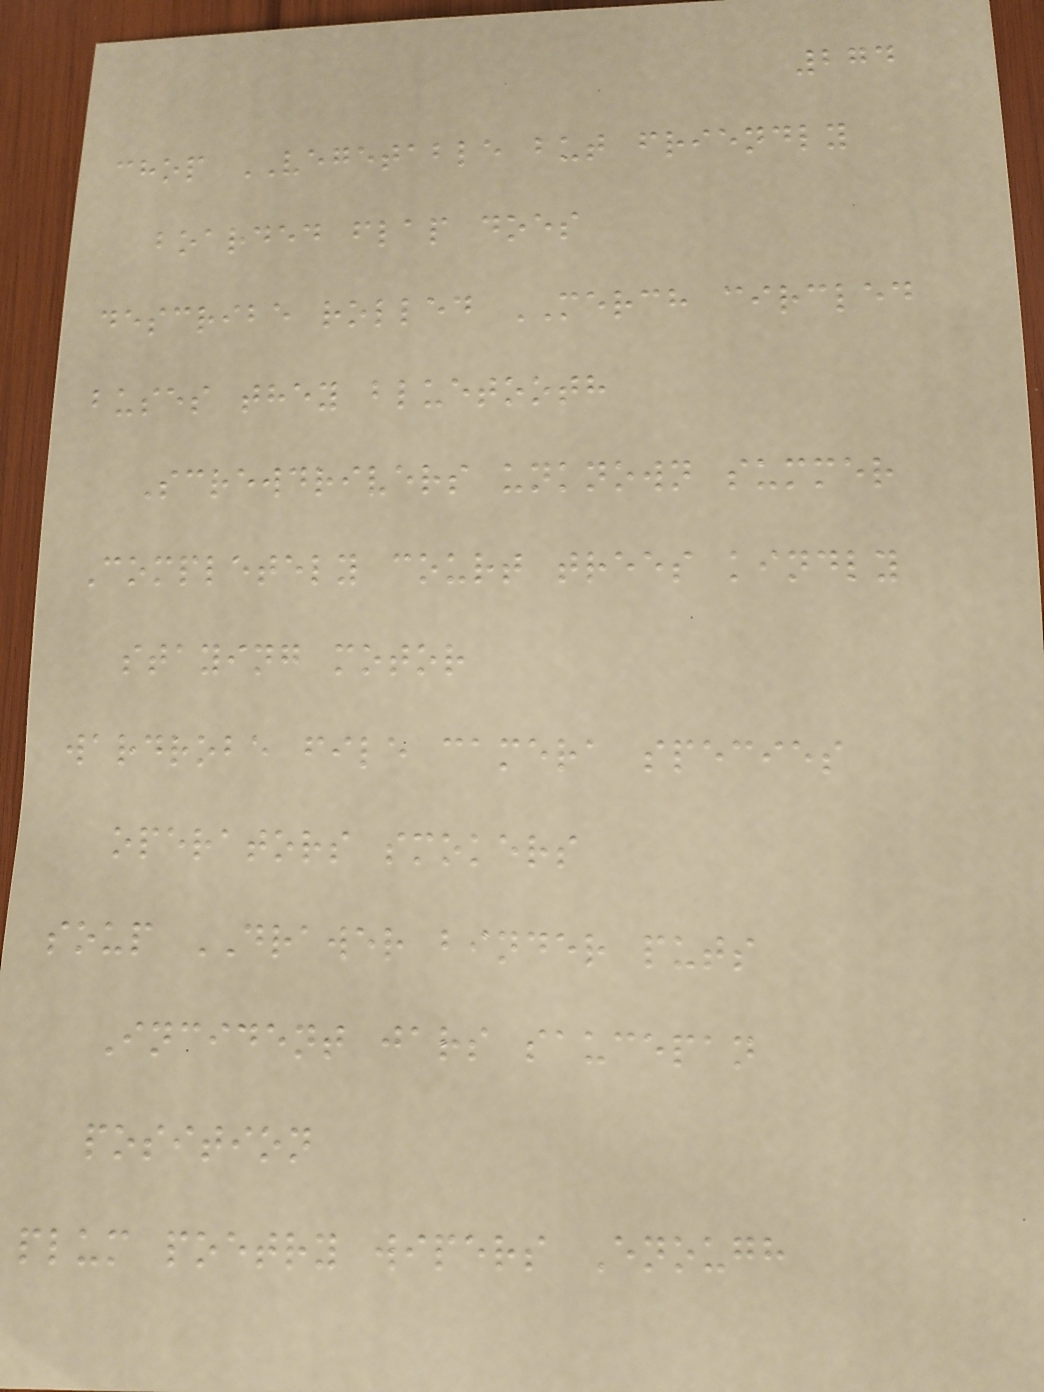274
chop VEGETABLE but friendly
boarded flap does
describe rolled MERCH circled
buses they bluetooth
Screwdrivers unknown summer
Completely court trees kindly
staying motor
wardrobe file camera species
operators smokers
soup DRAWER binder puts
Incident jars saucepan
position
plum poetry wipers Enough
